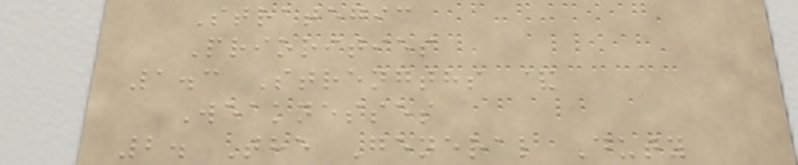Strategic
Priorities
1.3 Strengths &
Weaknesses
2. The General Duty
